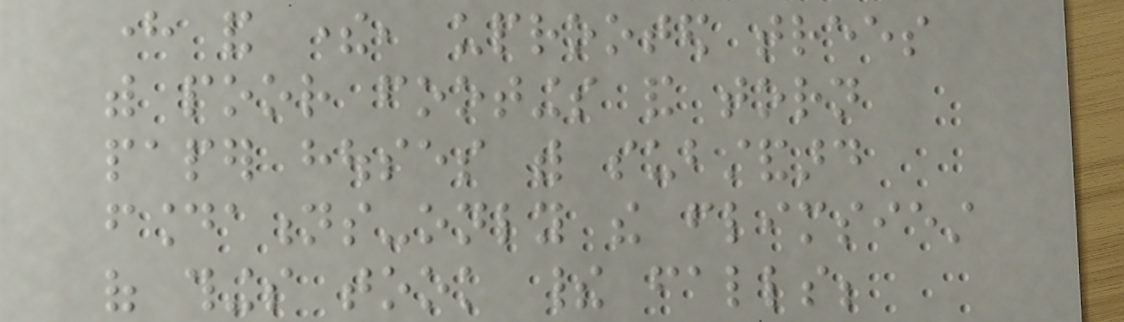here and there, uprooted trees
with poor footings and torn
paper houses with substandard
foundations-only the flimsiest
of things took their falls;
